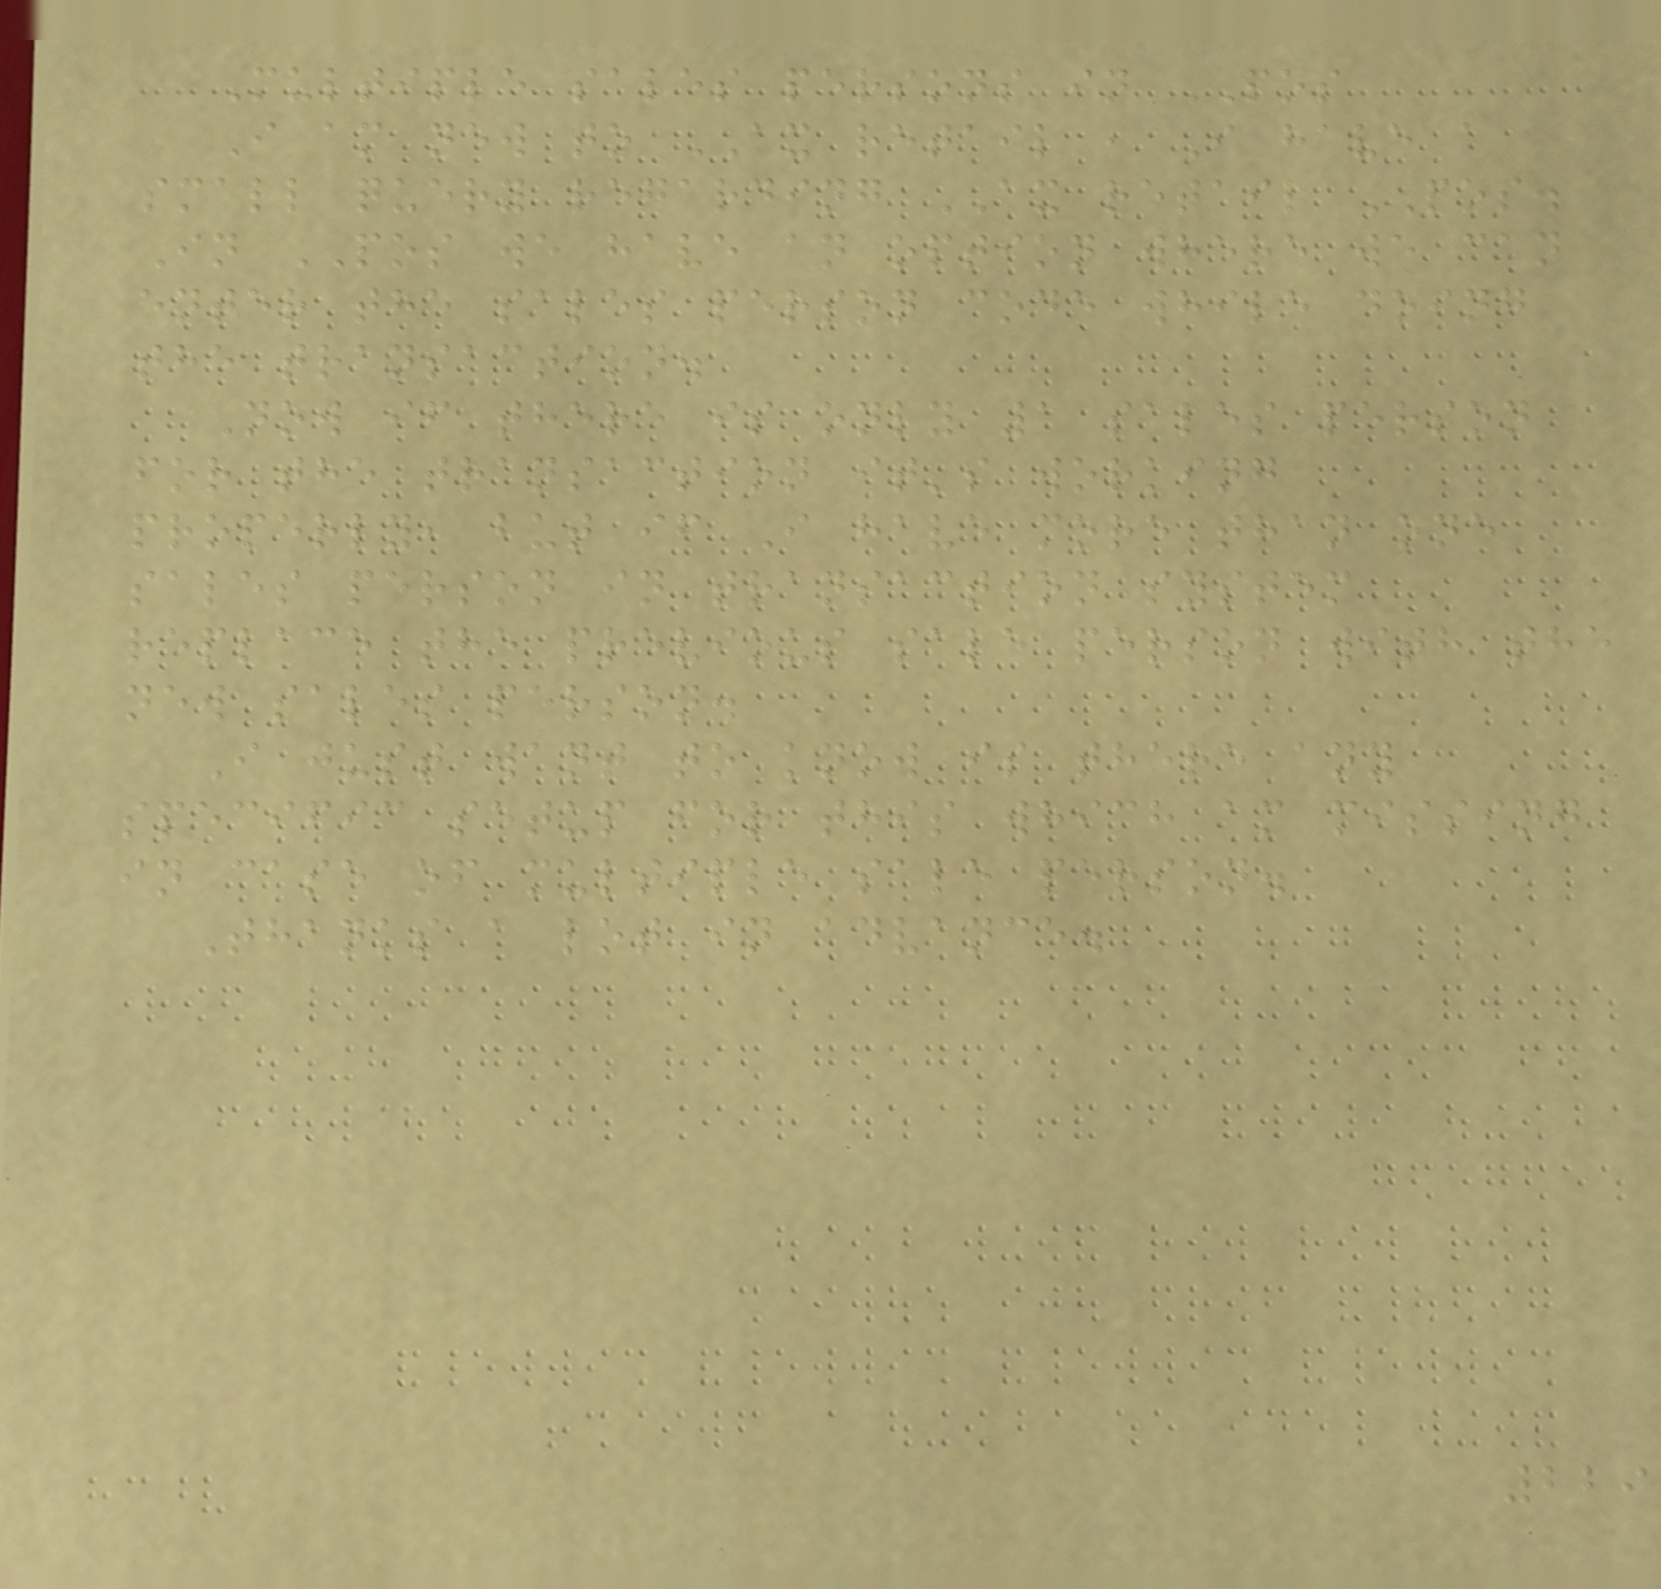Multiple sales persons in POS
I am new to AX retail , I have a
small query regarding AX retail POS.
In POS we have an option where we can
enter the sales person code while doing
the transaction.
Now if there is only 1 sales person
for the transaction it's working
properly, but if I have more than one
sales person in transaction system
replace the previous sale person with the
new sales person.
I just want to know is there any
specific setup for this which am missing
in case of multiple sale person.
Thanks a lot in advance.
229
